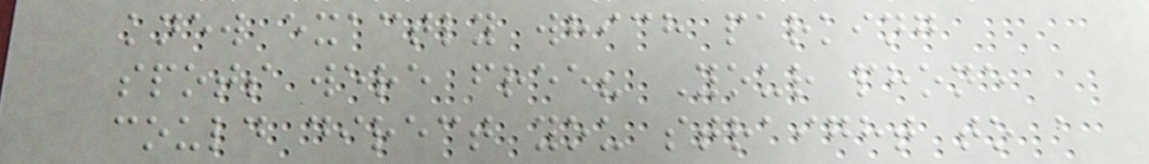knew exactly which parking
spots were free? Your phone
could direct you straight to a
